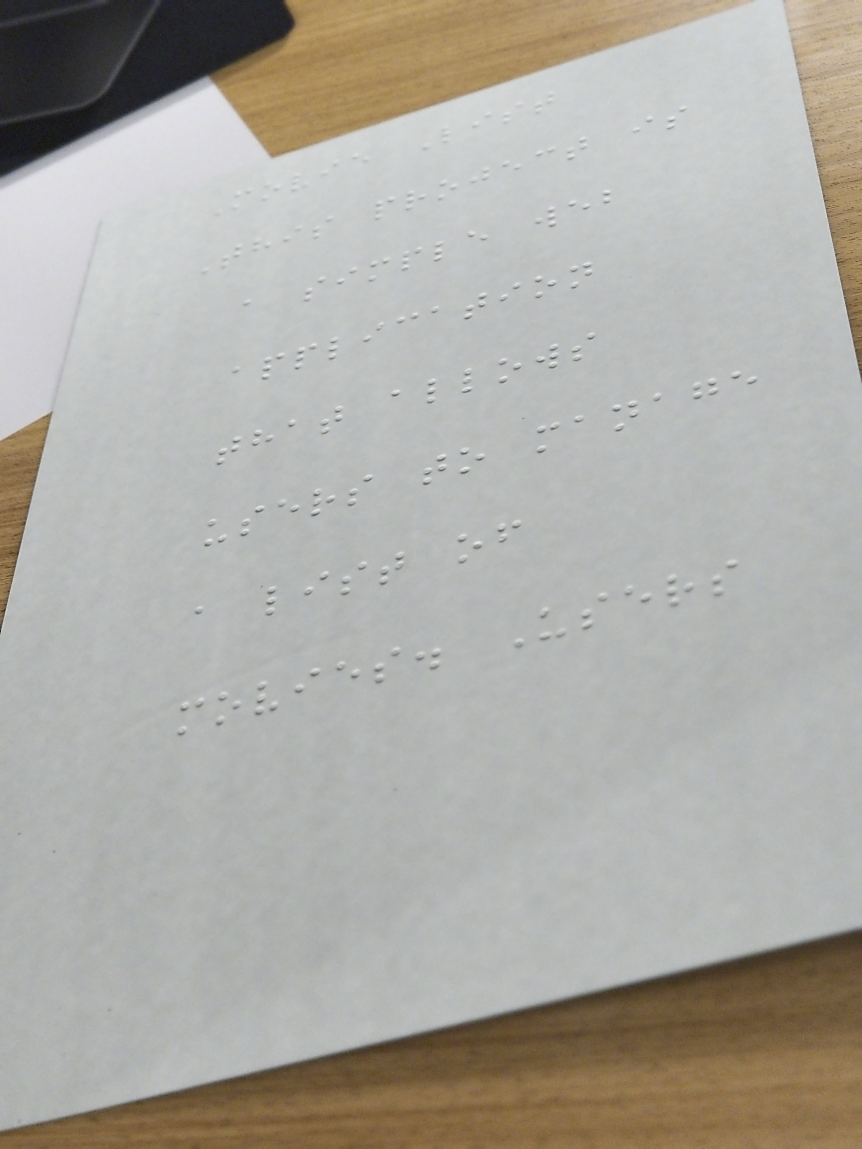Movie List
This project is
a simple web
application
that allows
users to manage
a list of
movies. Users
